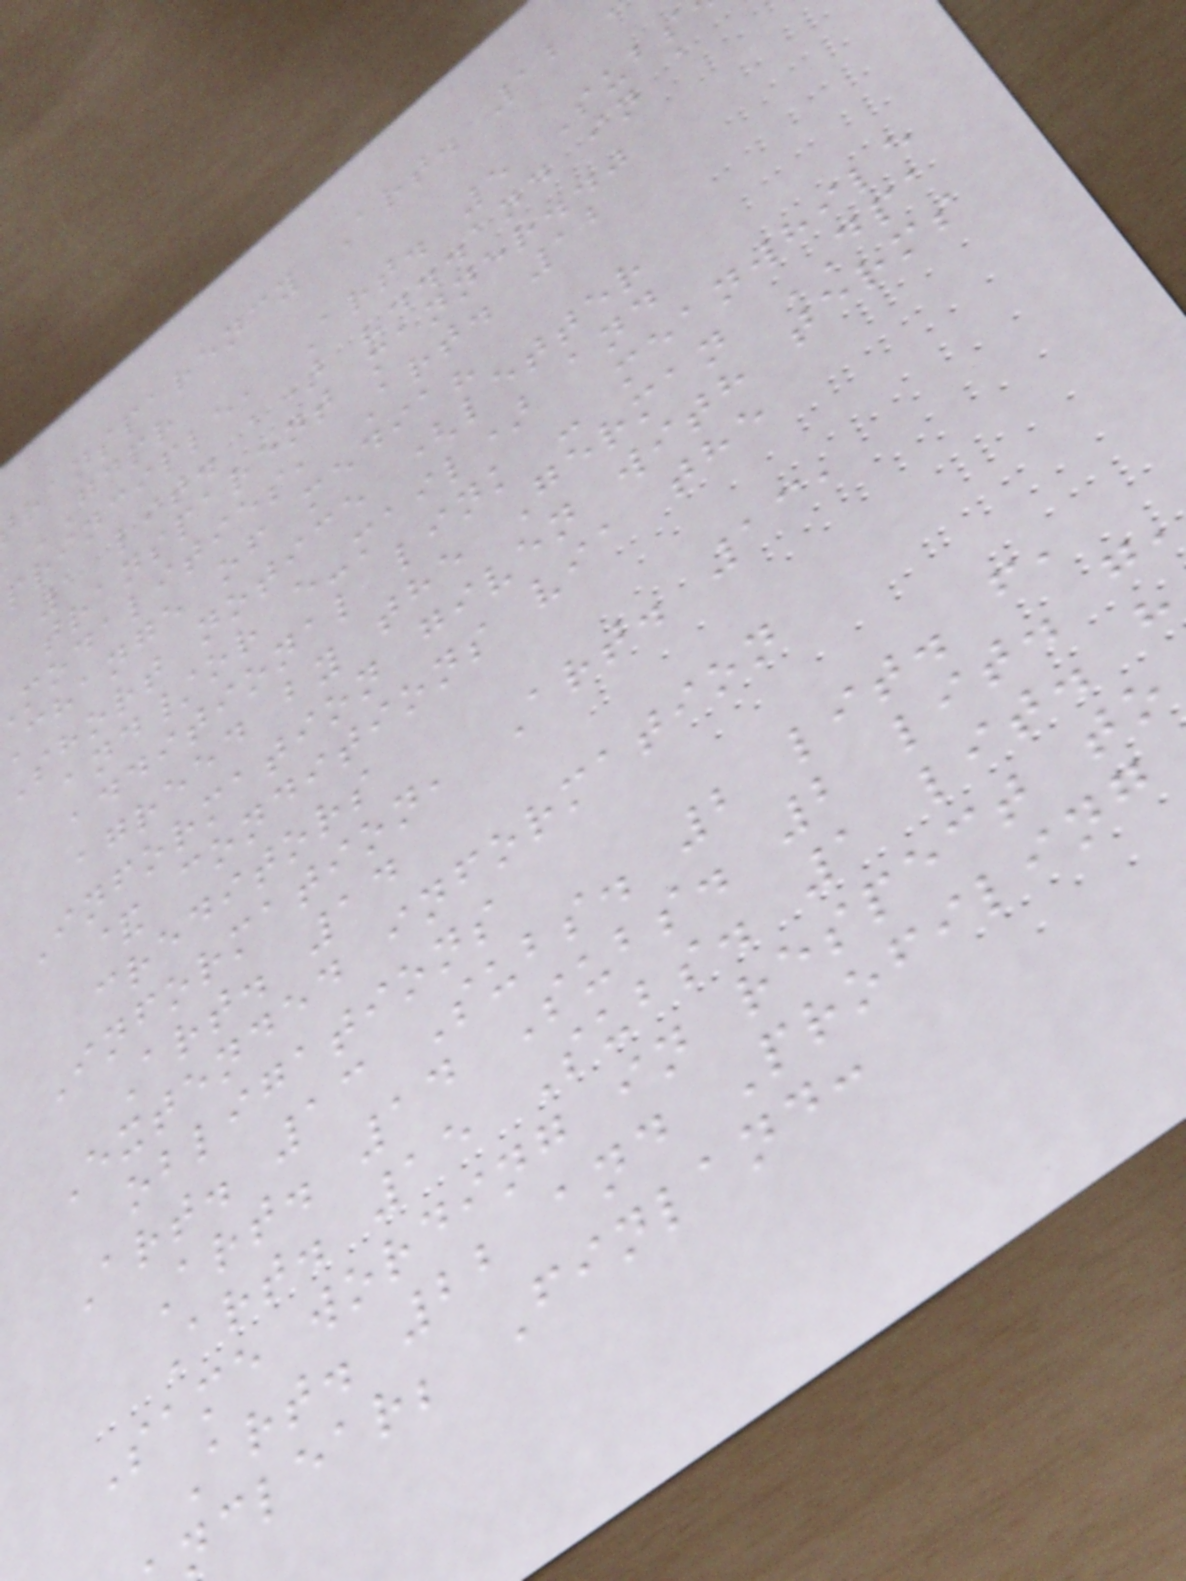ransparency Art. 12
GDPR
principle, Art. 5 Subs
1 lit. a) "...and in a
transparent manner.."
modalities, Art. 12
change of media?
Short notice (letter
and/or e-mail) and
additional link - meanwhile
agreed by the German DPA
Information given with terms
& conditions via the
creditors
Information, Art. 13,
Art. 14
Extended information
obligations
Art. 13 Subs. 2 lit. f,
Art. 14 Subs. 2 lit. g
Art. 15 Subs. 1 lit. h
Same wording in respect to
Art. 22 and Profiling
nclear; Finland:
